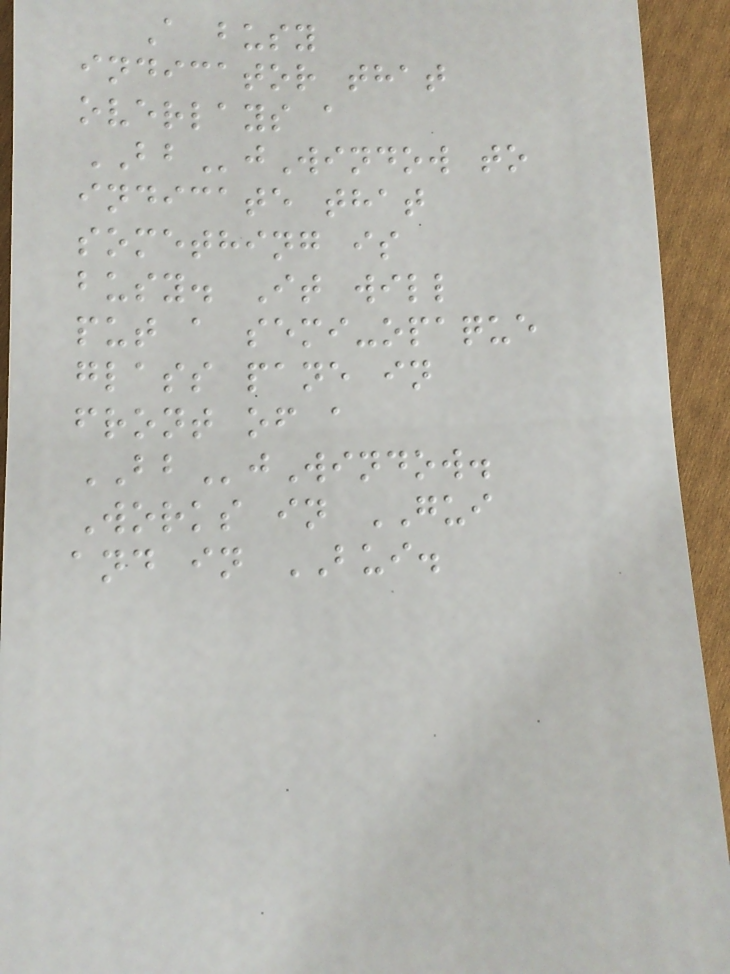A busy
indicator that
overlays a
BBjWindow to
indicate that
something is
busy. It will
put a semi-opaque
glass pane in
front of a
BBjWindow.
Works in GUI
and in BUI.
